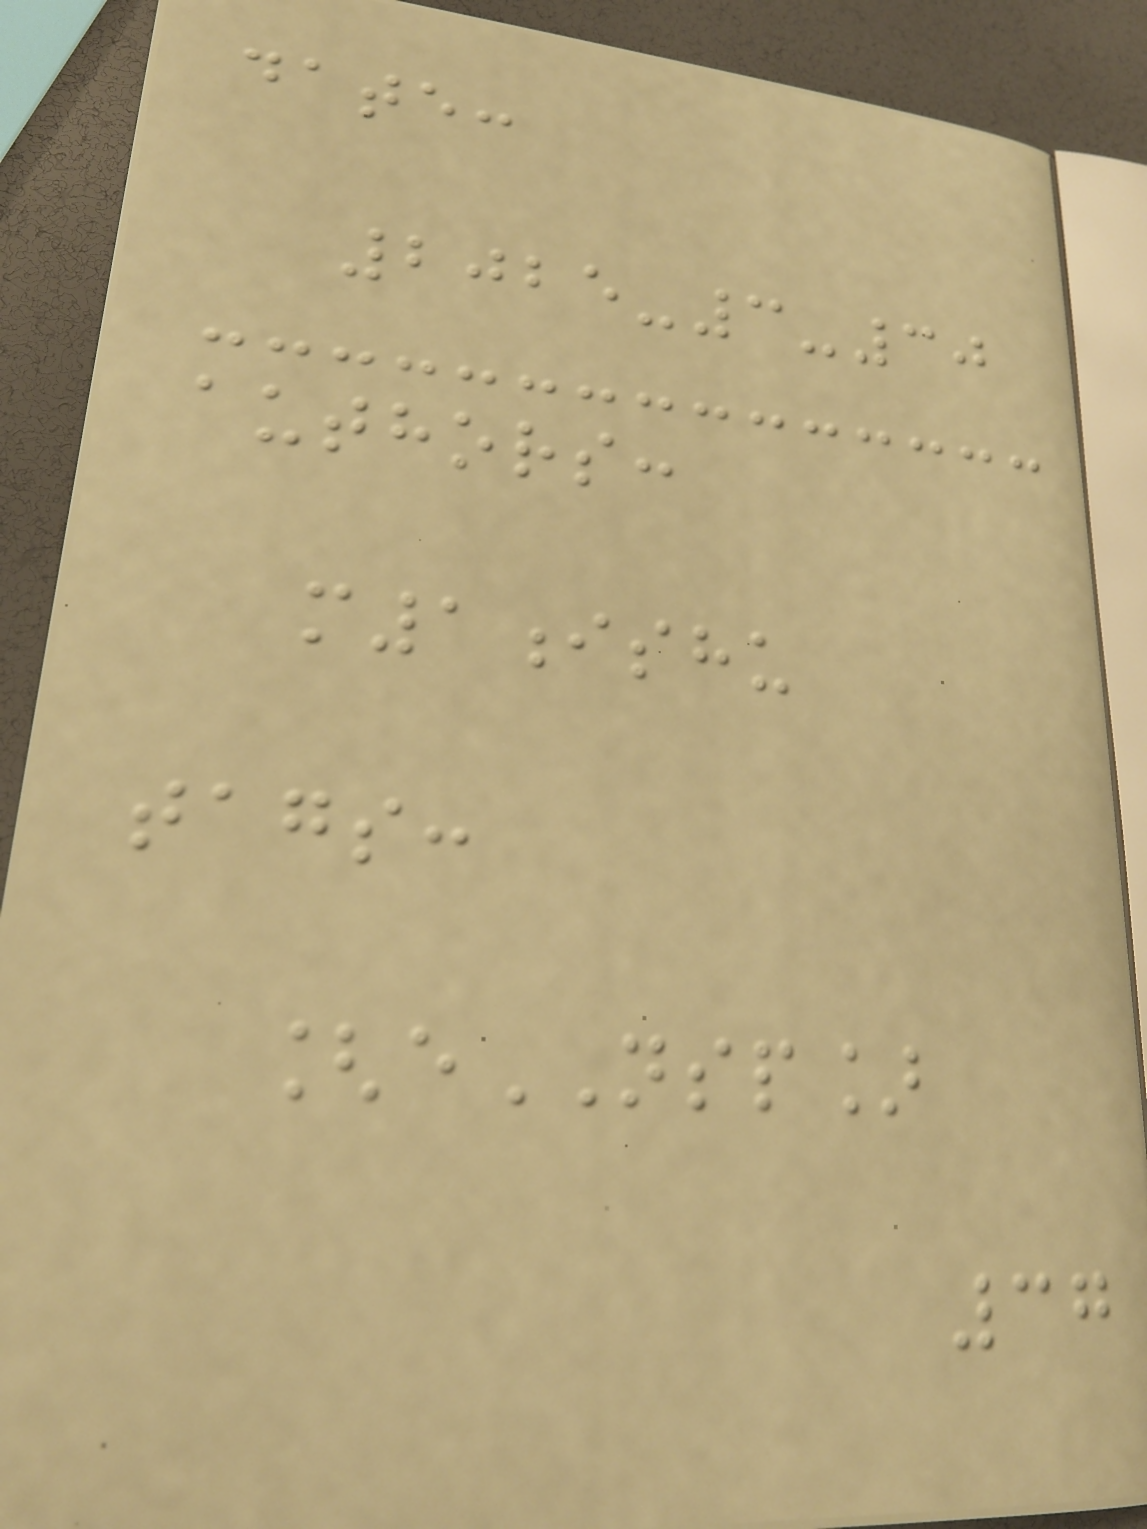date:
2025-3-30
authors:
m1ishu
tags:
[eNSP]
37
